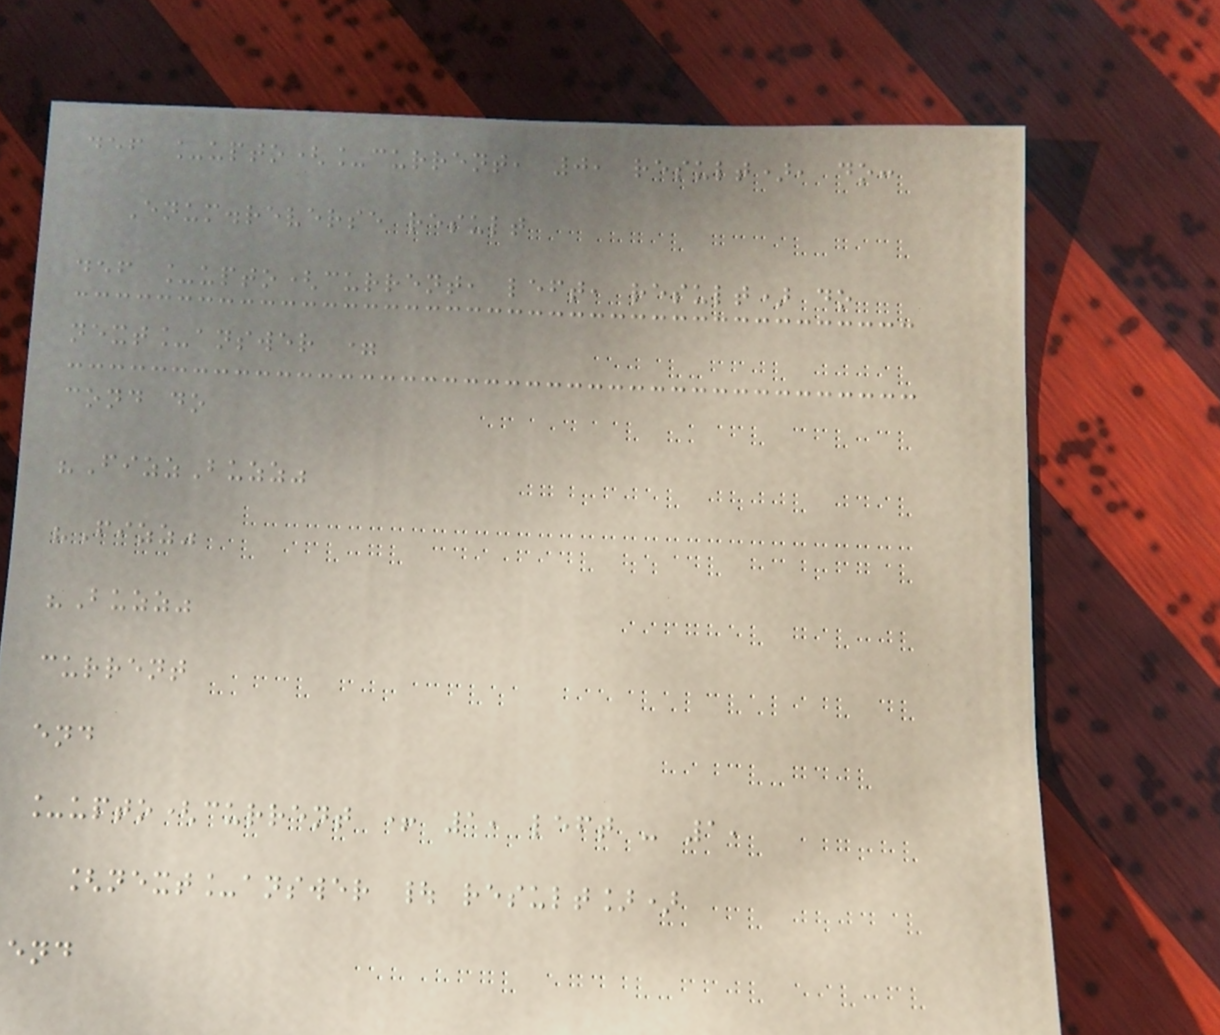def _upto(_current, 0, result), do:
Enum.reverse result
def _upto(current, left, result) do
next_answer =
cond do
"FizzBuzz"
"Fizz"
"Buzz"
current
end
_upto(current + 1, left - 1,
[next_answer | result])
end
